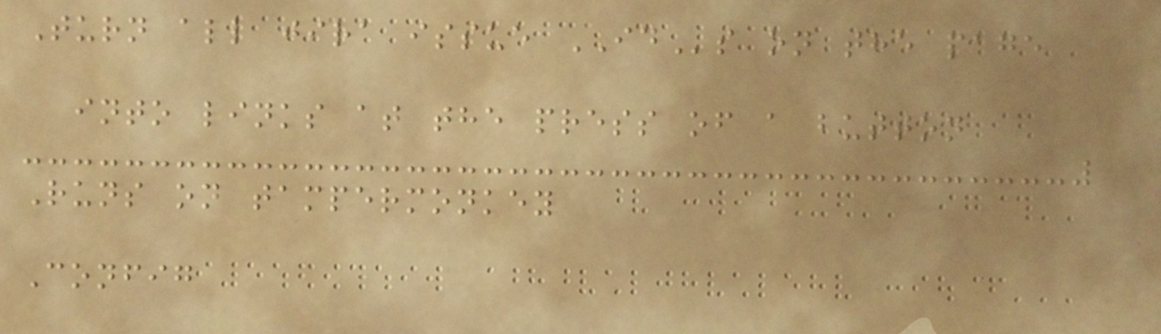Turn all jira issue IDs on the page
into links at the press of a button
Runs on tampermonkey
Config
